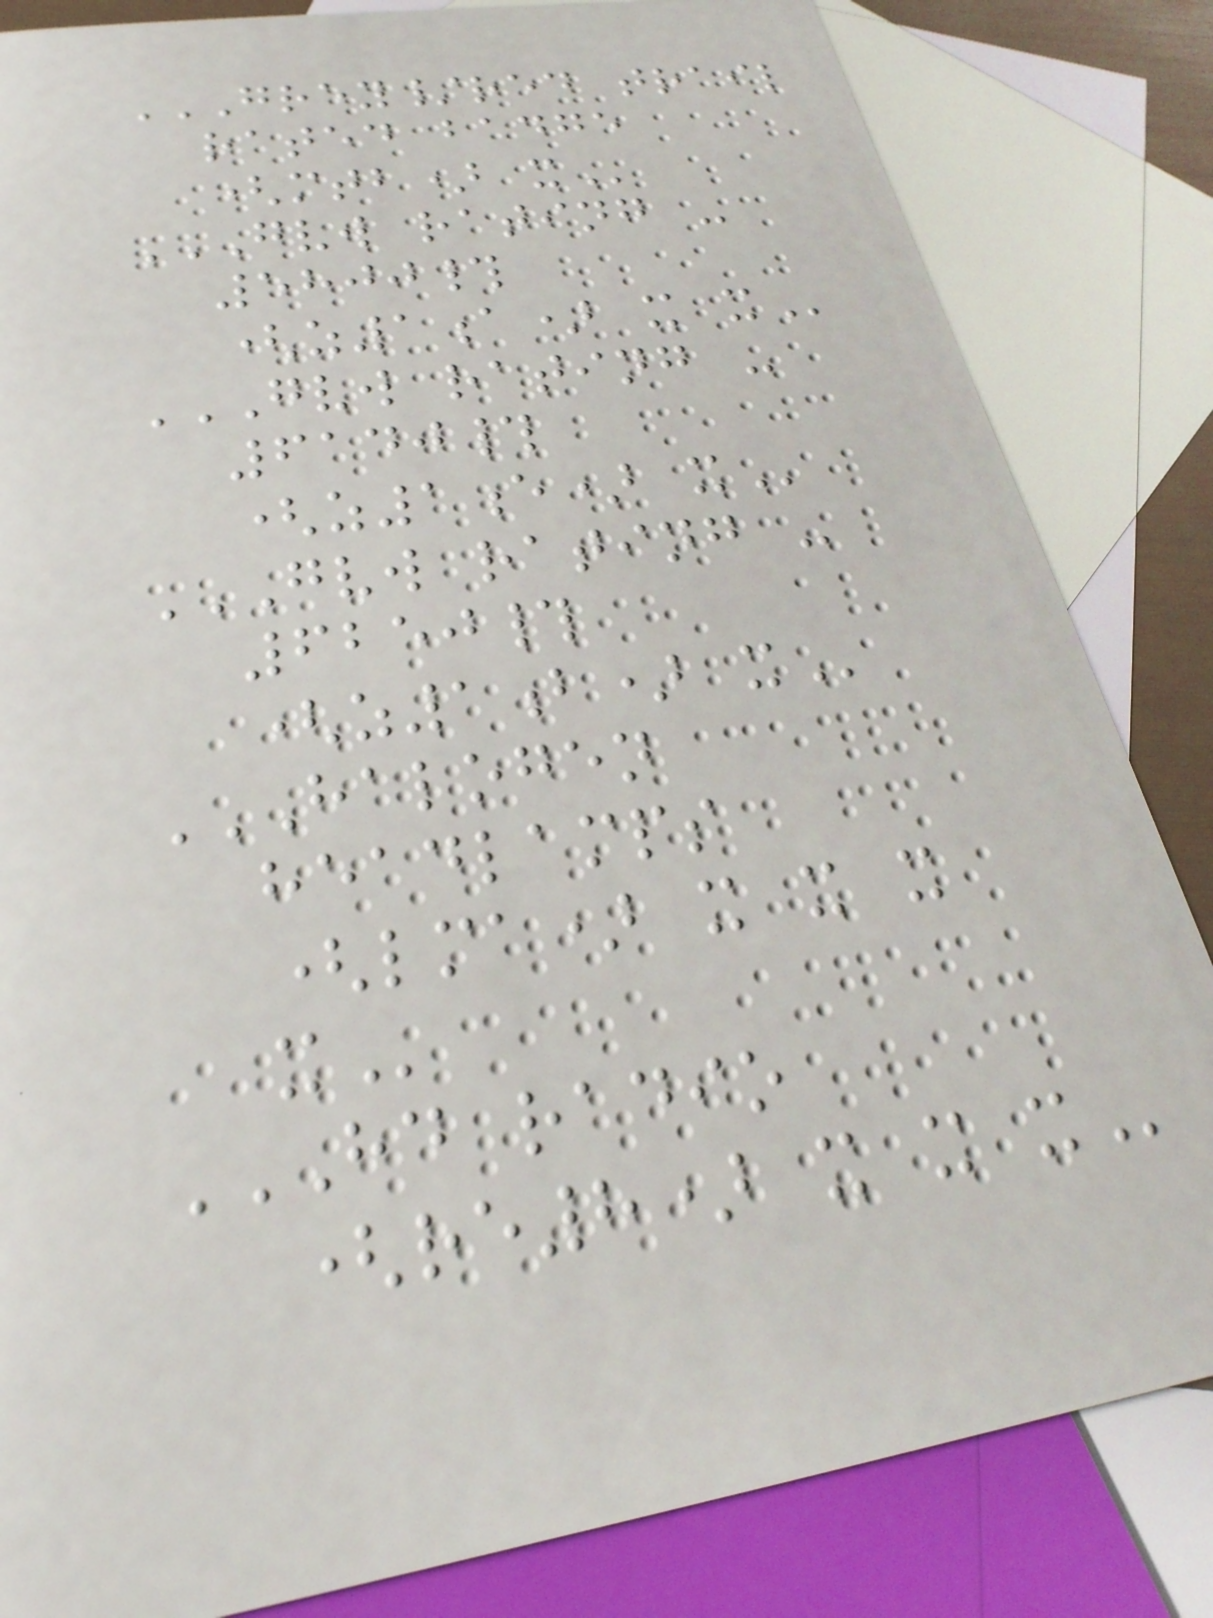GREY/RED TRAIL
RATED BADGE
(MTB) X
GVW RATING -
5800#
(Z1A) X X
GVW RATING -
6140#
(Z1E) X
GVW RATING -
6250#
(Z1B) X
HALOGEN
HEADLAMPS
(LMA) X X X
X
HD RADIO
(RE8) X X X
